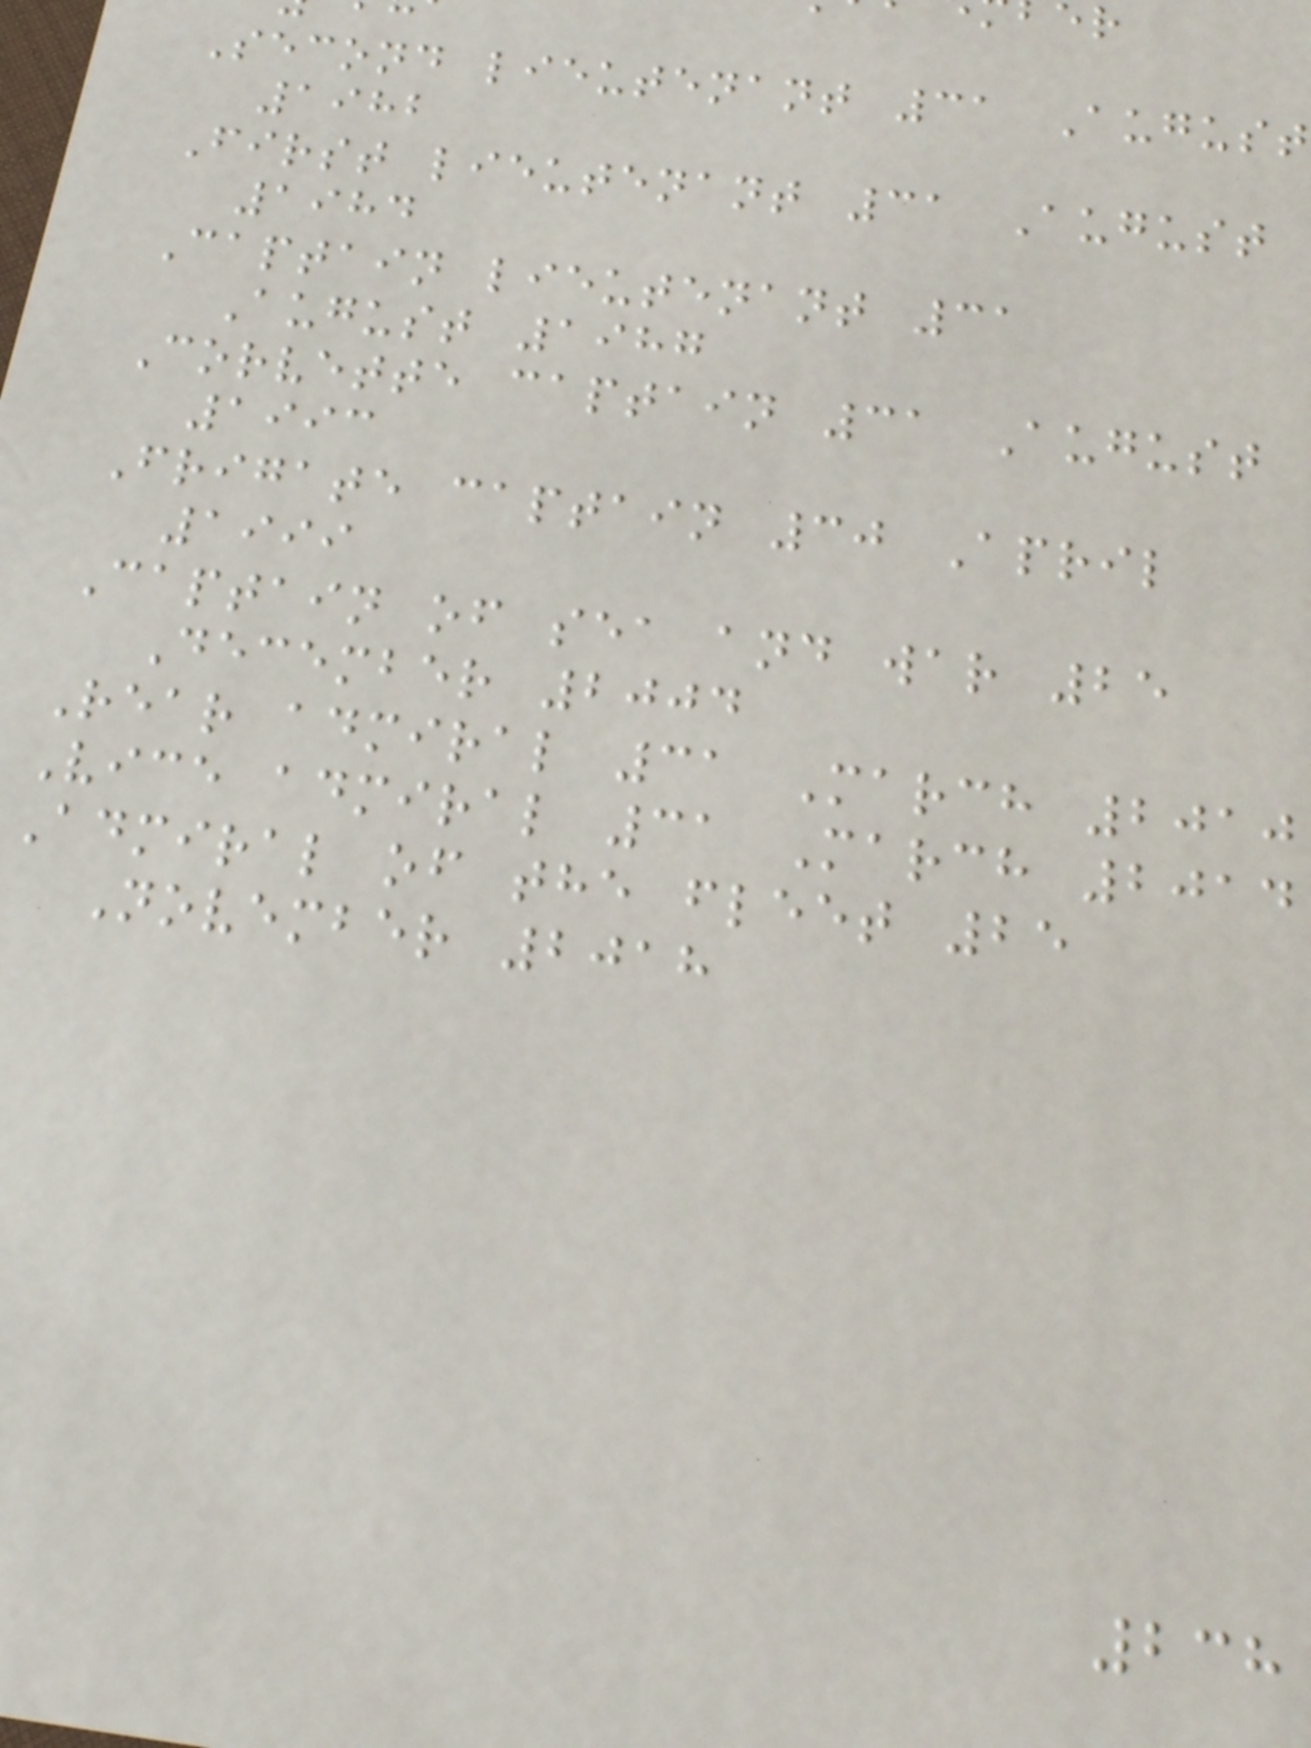Second lieutenant 31 August
1982
First lieutenant 31 August
1984
Captain lieutenant 31
August 1987
Corvette captain 31 August
1993
Frigate captain 30 April
1999
Captain of sea and war 25
December 2004
Rear admiral 31 March 2010
Vice admiral 31 March 2014
Admiral of the fleet 25
November 2018
238
